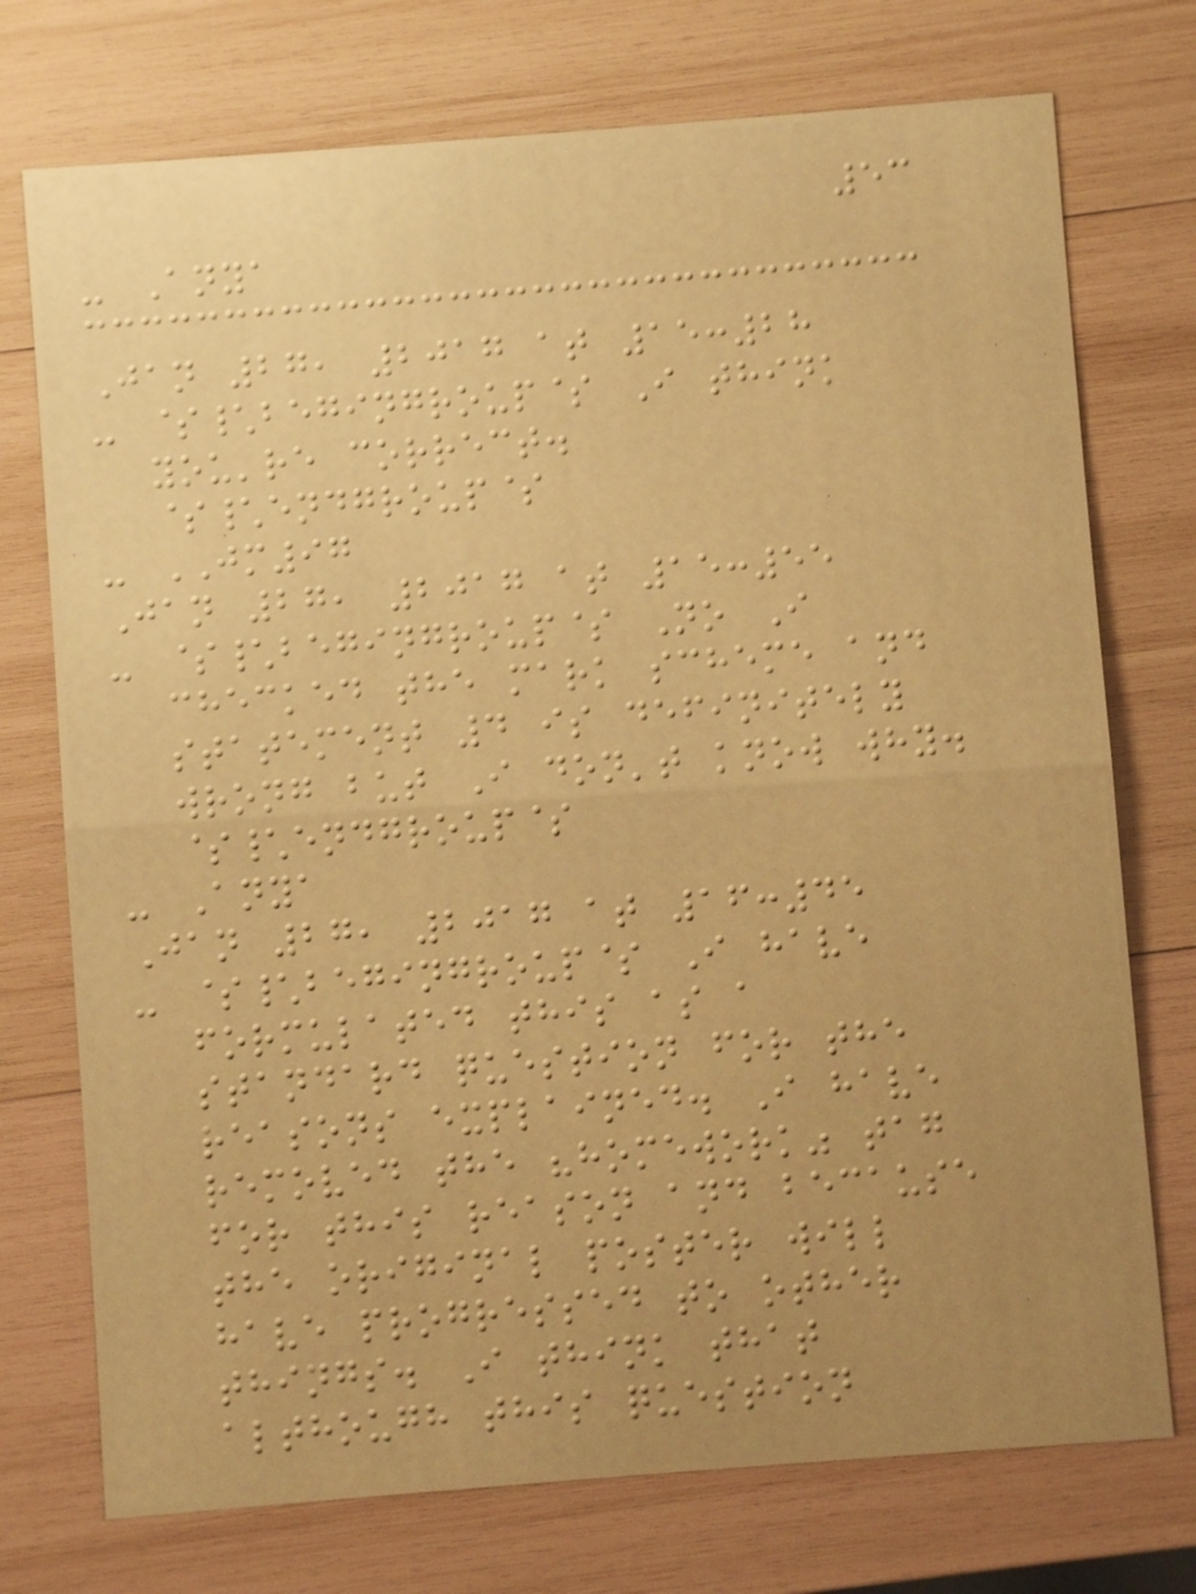53
- Anya
Jan 27, 2017 at 15:28
- $\begingroup$ I think
you're correct.
$\endgroup$
- JM97
Jan 27, 2017 at 15:55
- $\begingroup$ No I
checked the mark scheme and
statement 4 is definitely
wrong but I don't know why.
$\endgroup$
- Anya
Jan 27, 2017 at 16:45
- $\begingroup$ I have
formulated this as a
standard question for the
reasons explained. I have
removed the "homework" tag
for this reason and because
the original poster will
have progressed to other
things. I think that
although this question
